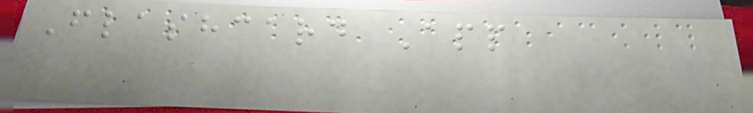Flashcard App
